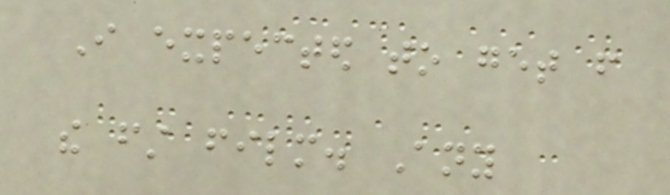I expected to get from
the first film. Any
